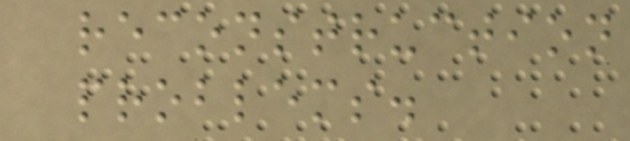reconstruction
problems.
